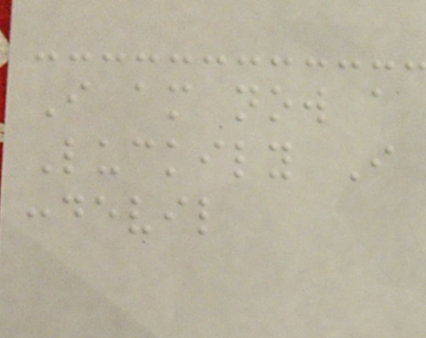I am now a
Luckily I
:devil
